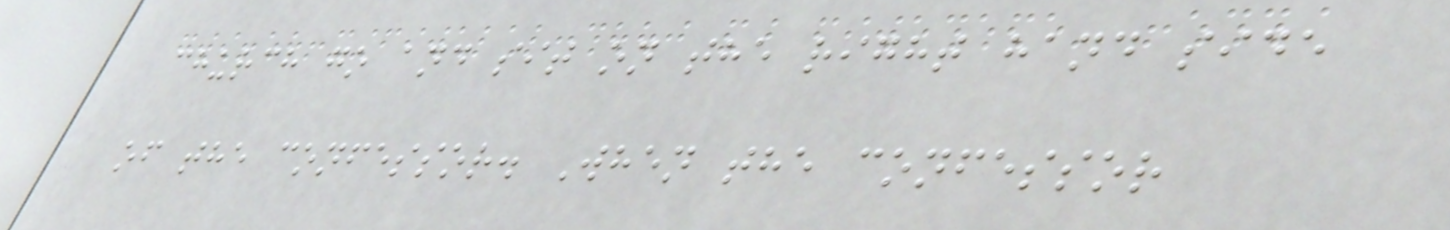church go and sit on the right hand side
of the confessor. When the confessor
